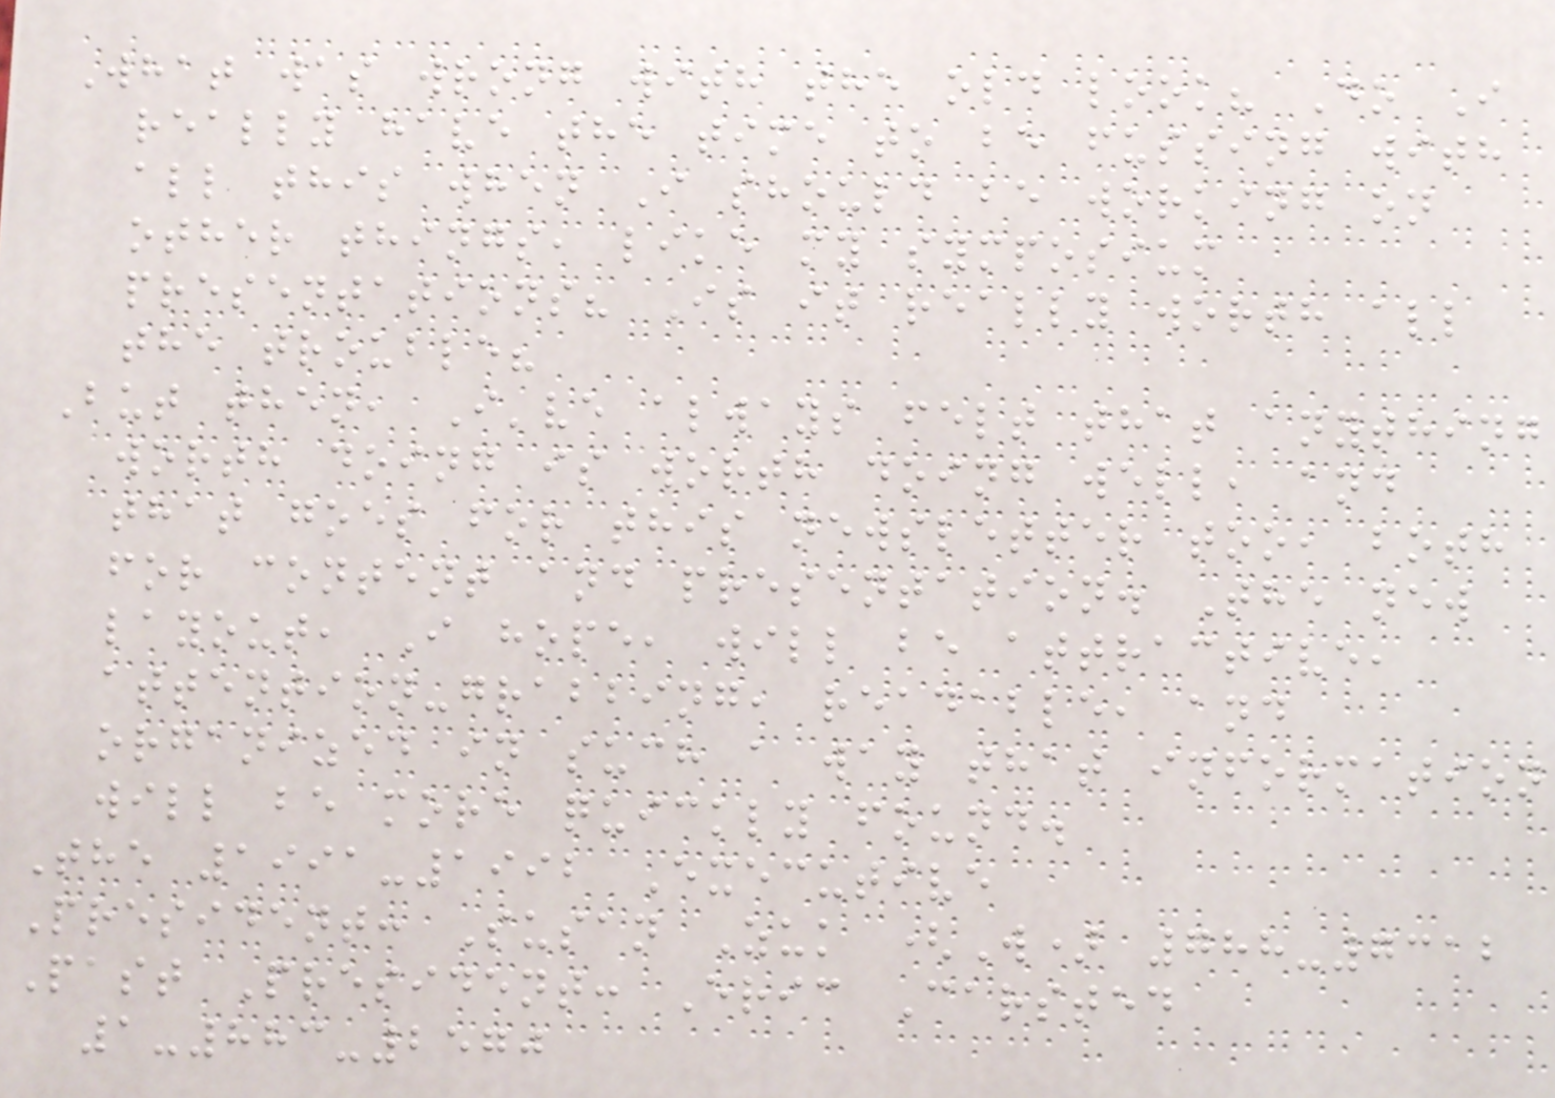What was wrong with the old look? Do I
really have the time to be fussing with
all this when I should be working on
other things, like my symposium
presentations? Is it really worth all
the trouble?
But then, I've always felt that anything
worth doing is worth doing well, and
that goes for this newsletter too, both
for content and presentation. The new
layout, I hope, will be attractive,
attention-grabbing, readable, and
organized in such a way that information
will be more quickly found.
The 1991-1992 Executive
President: Susan Zuk (W) 788-7312
Past President: Eric Carsted
1-883-2570
